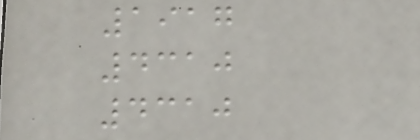1917
4310
4310
